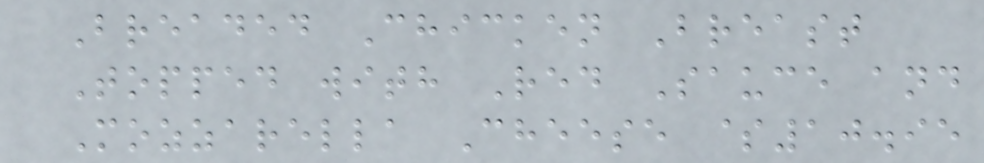Breaded Chicken Breast
Topped with Red Sauce and
Mozzarella Cheese $10.95
